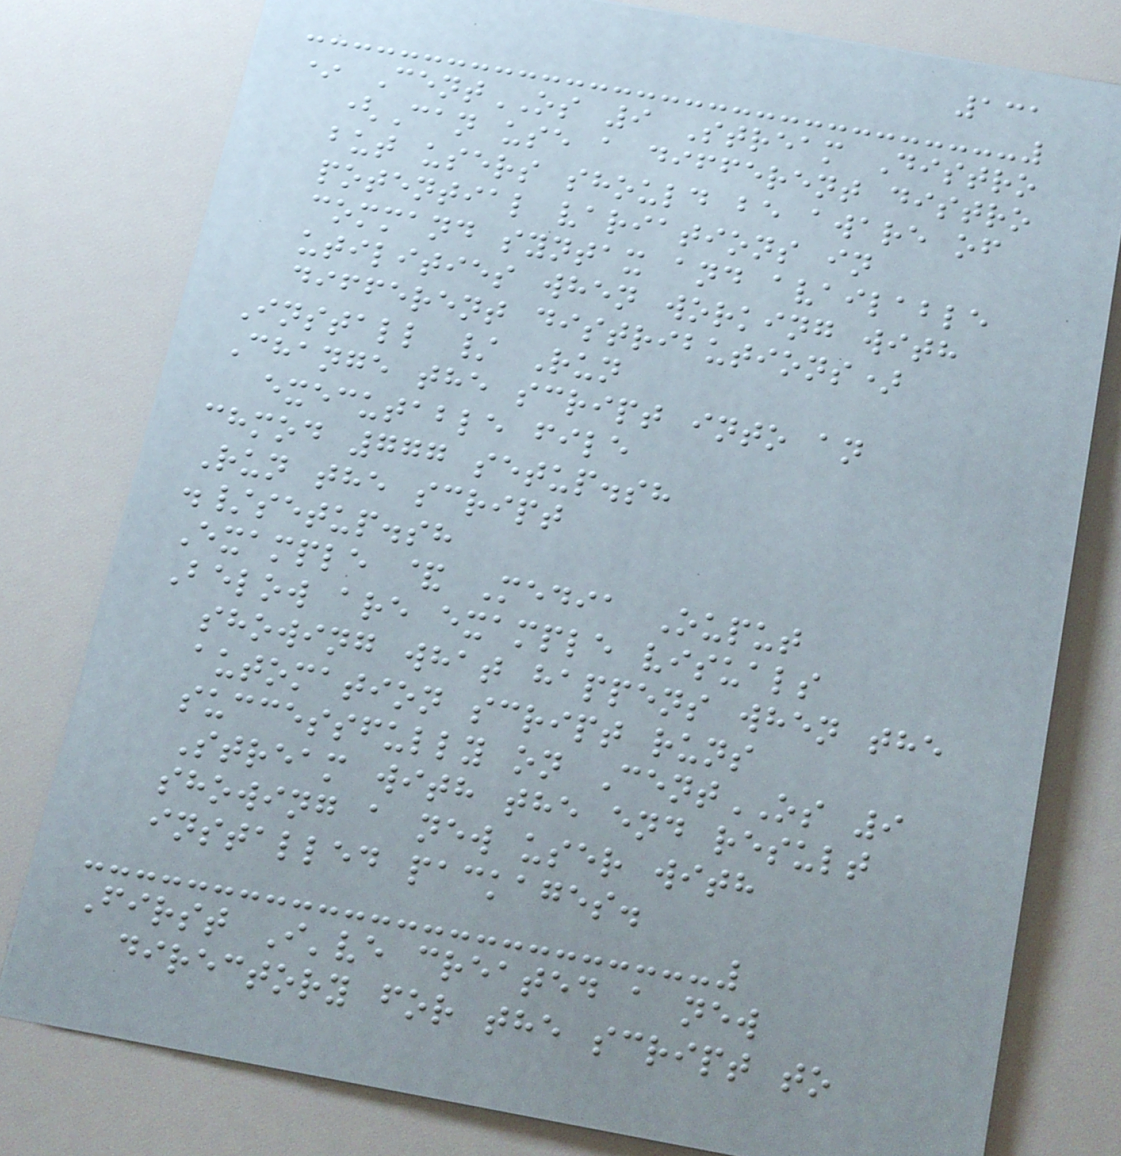131
* CentOS 9 Stream Distro
(Can use a different distro
but users should be aware of
potential variations in
command syntax and available
utilities when working with
different distributions)
Install / Run
Change the script into an
executable file
chmod 777 setup.sh
Run the script
./setup.sh
Example & Media Ouput
Below are example visuals
showing what happens when the
automation script runs
successfully on CentOS 9
Stream with the end result
showing a new user with
installed packages.
First I've created a new
directory for the script to
